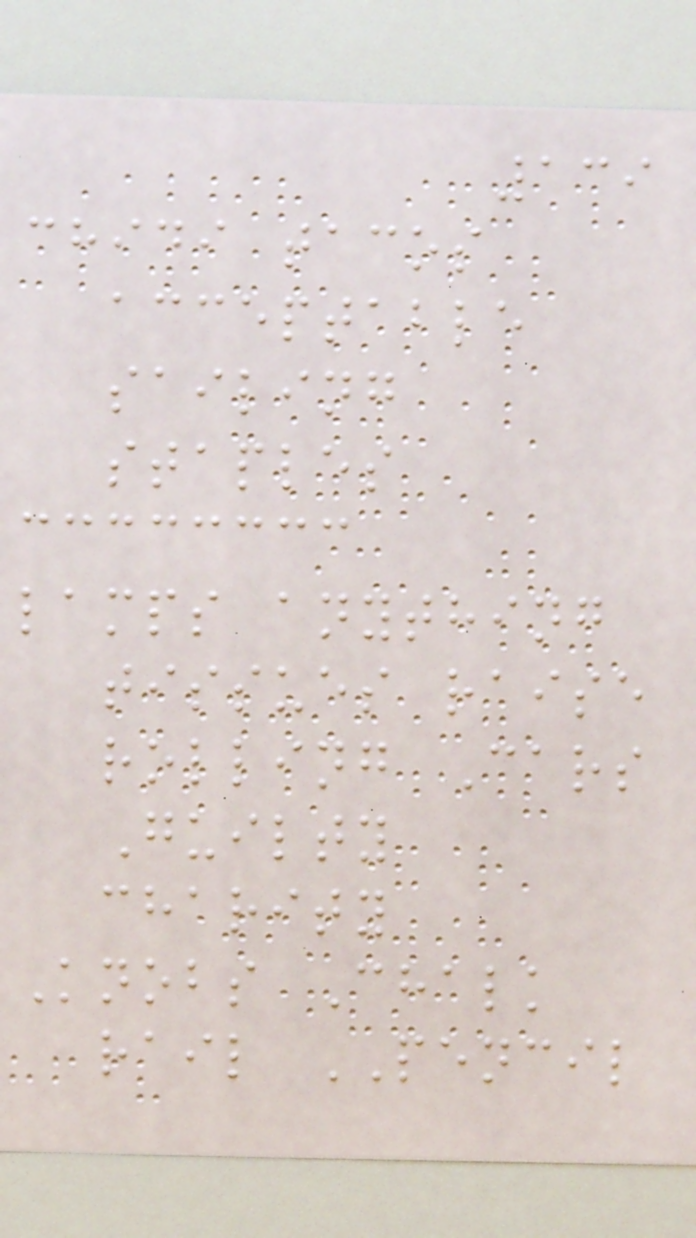139
chidi tacos
acceptable
sailing
staples
lamps anything
tissues raise
rolling Cars
Guilty
charity
Knobs Chalk
rail PENCIL
